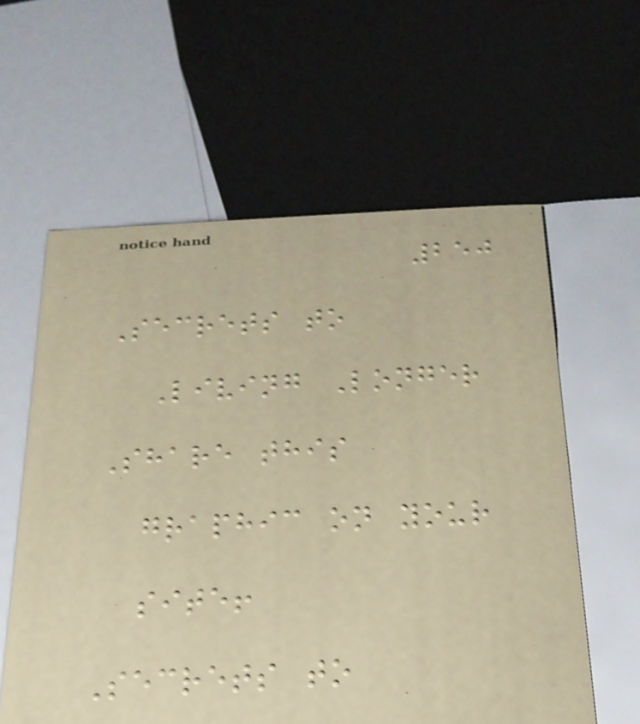250
Secrets to
Living Longer
Share this
graphic on your
site!
Secrets to
